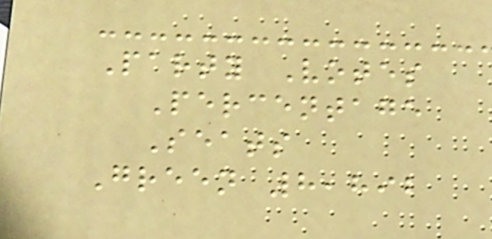Party Votes
Percentage
Seats
Green 8,892
